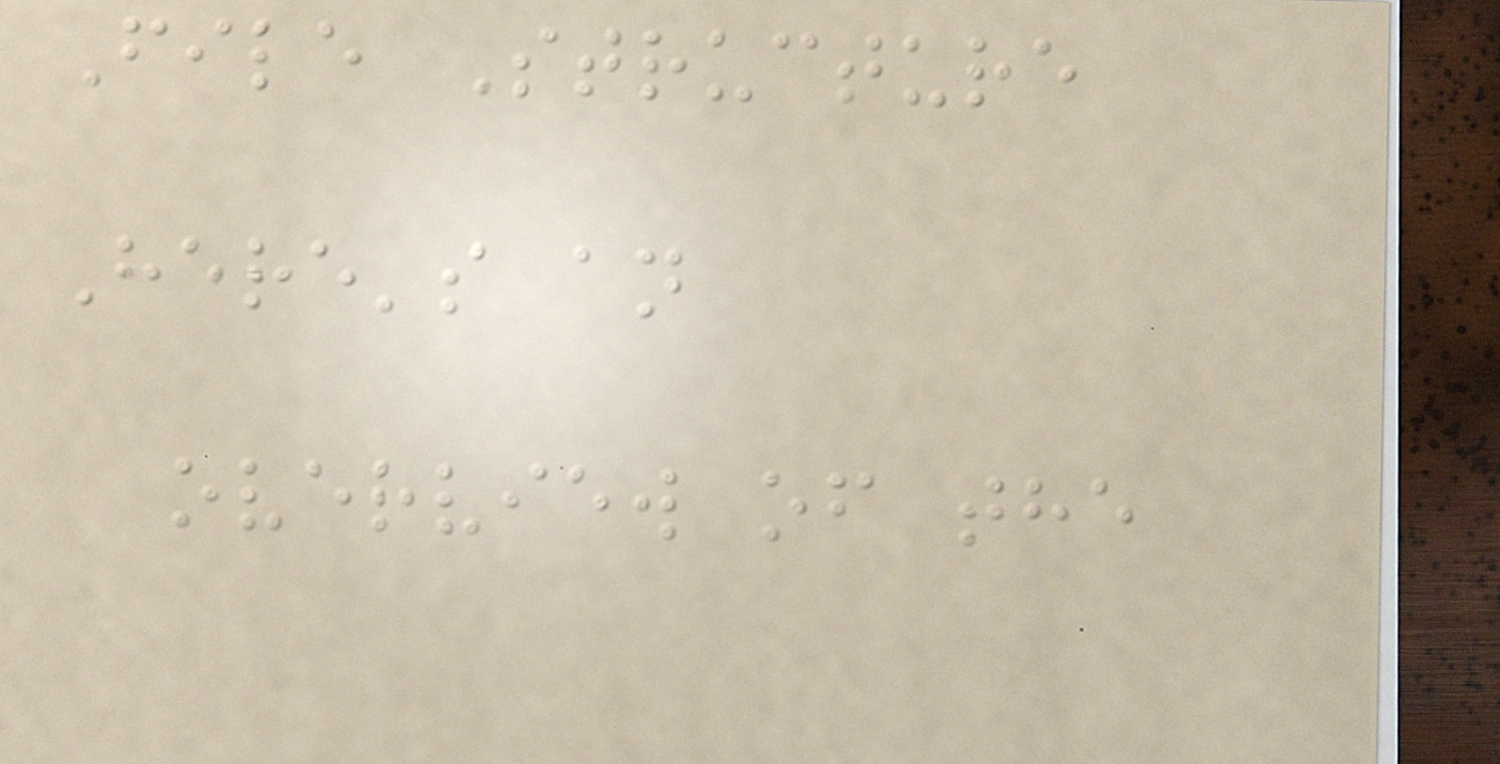File Structure
Here's an
overview of the
